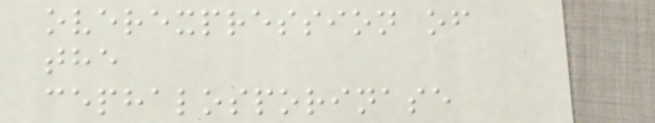overexpression of
the
cephalosporinase
